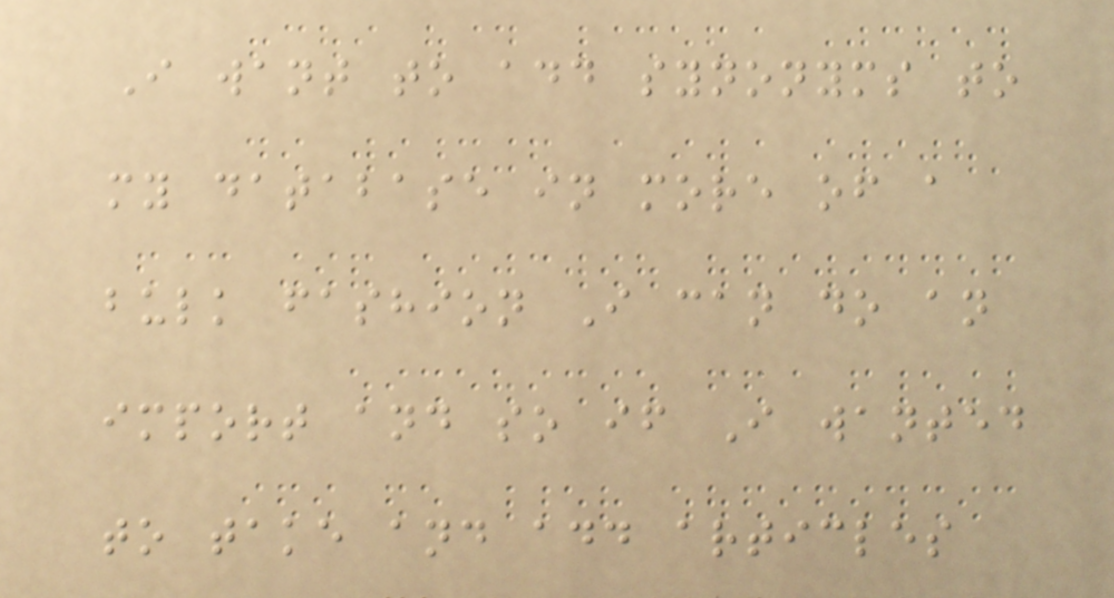I want to add synonyms to
my database in more of a
bulk fashion I can do an
import and so if I wanted
to take and add articles
